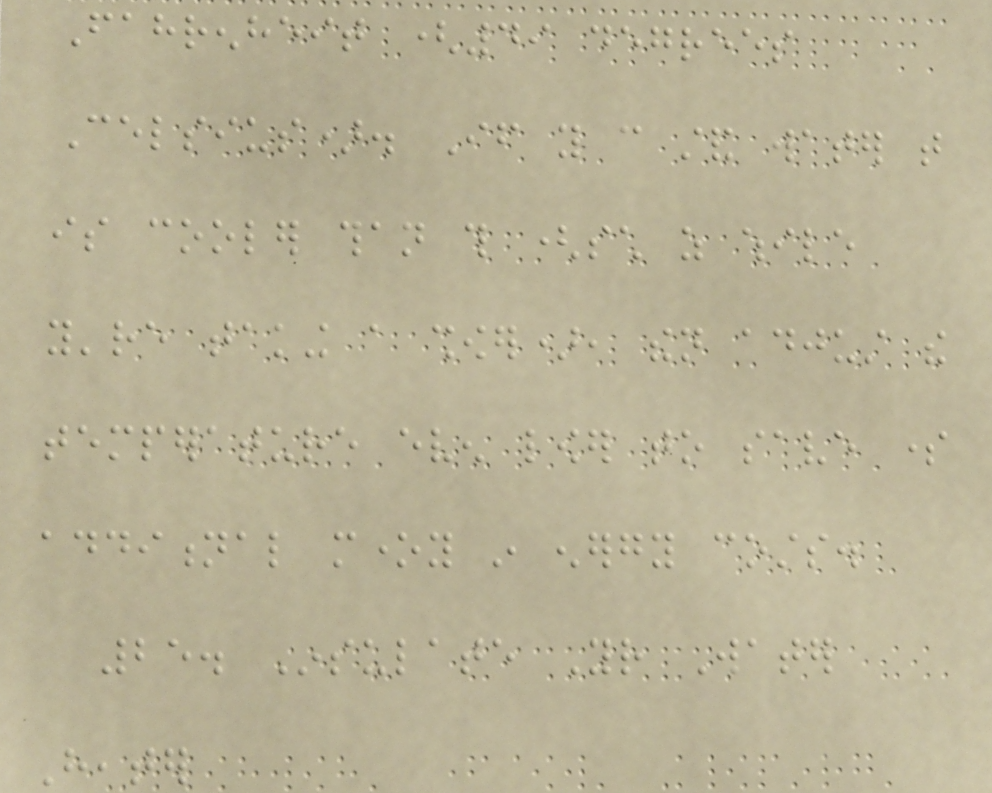Fahrenheit (49 degrees
Celsius). If you can stand water that
is cooler than this (such as while
you're taking a shower), then adjust the
temperature even lower to save some
additional money in energy costs.
25. Insulate Your Water
Heater
